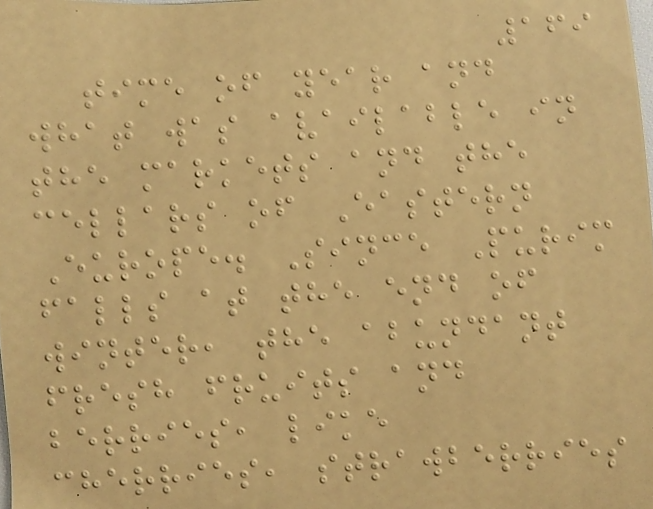169
time of year and
what was available in
the markets and the
cellars of Eastern
Europe. Since Purim
falls at the end of
winter, the abundant
fresh fruits and
berries, like
cherries, strawberries
